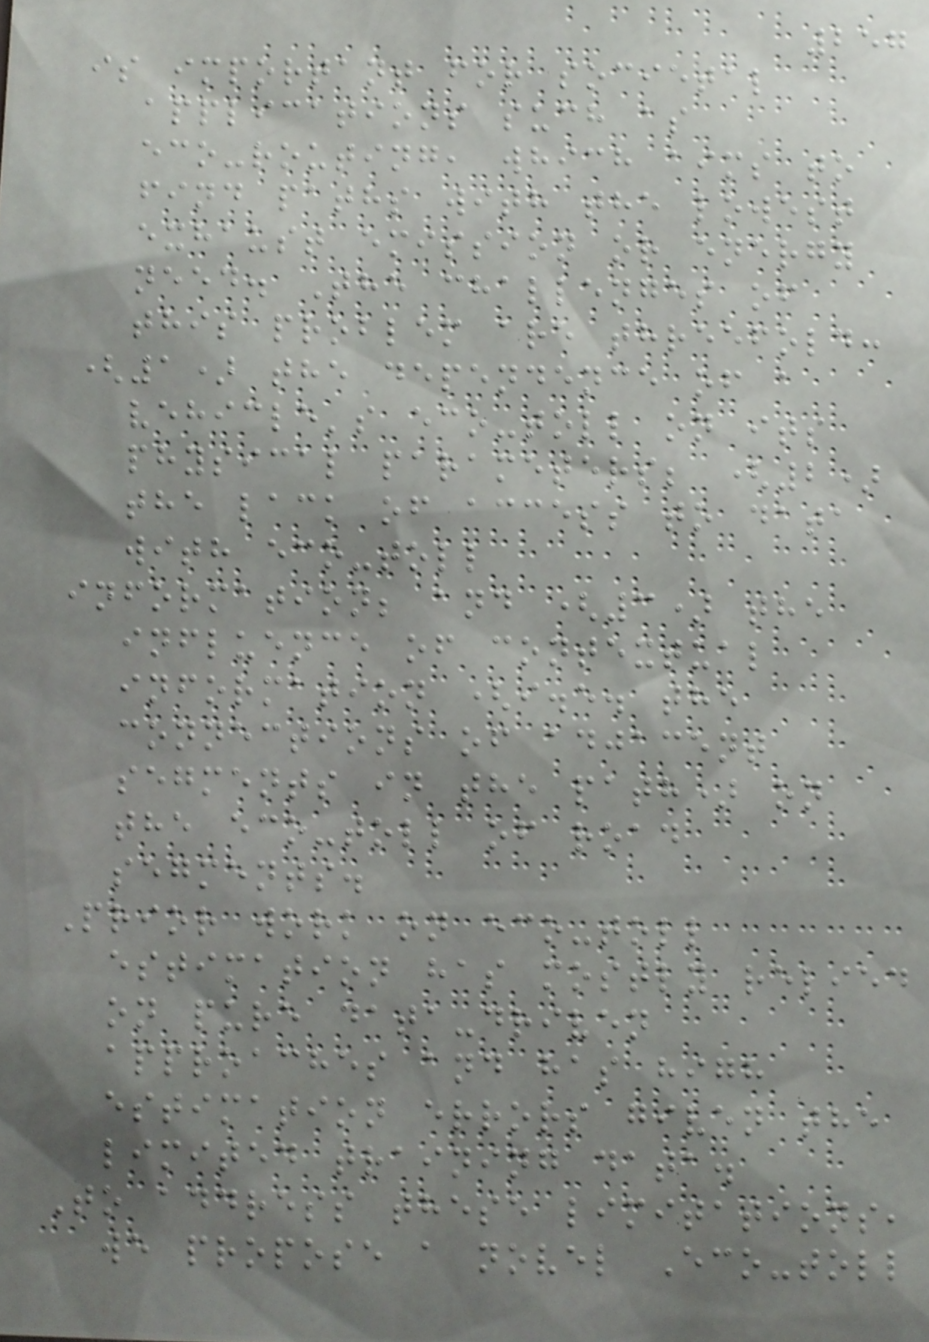257
is important for societal
applications such as
eco-routing, which aims to
find paths with the lowest
exhaust emission or energy
need. The challenges of
this problem are threefold:
(1) the dependence of a
vehicle's eco-toll on its
physical parameters; (2)
the lack of access to data
with eco-toll
information; and (3) the
influence of contextual
information (i.e. the
connections of adjacent
segments in the path) on
the eco-toll of road
segments.
Prior work on eco-toll
estimation has mostly relied
on pure data-driven
approaches and has high
estimation errors given the
limited training data.
To address these limitations,
we propose a novel Eco-toll
